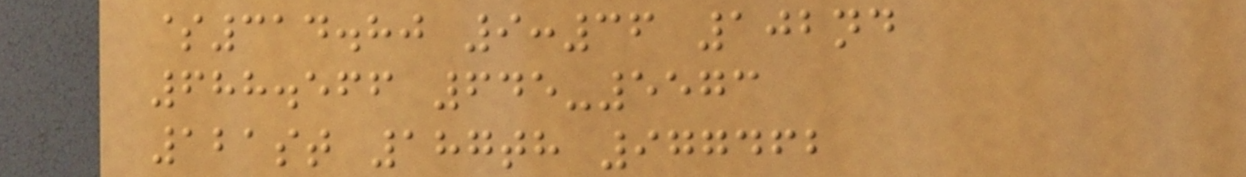$314.80 9:36 102nd
688.566 645-5573
121st 187th 977462
